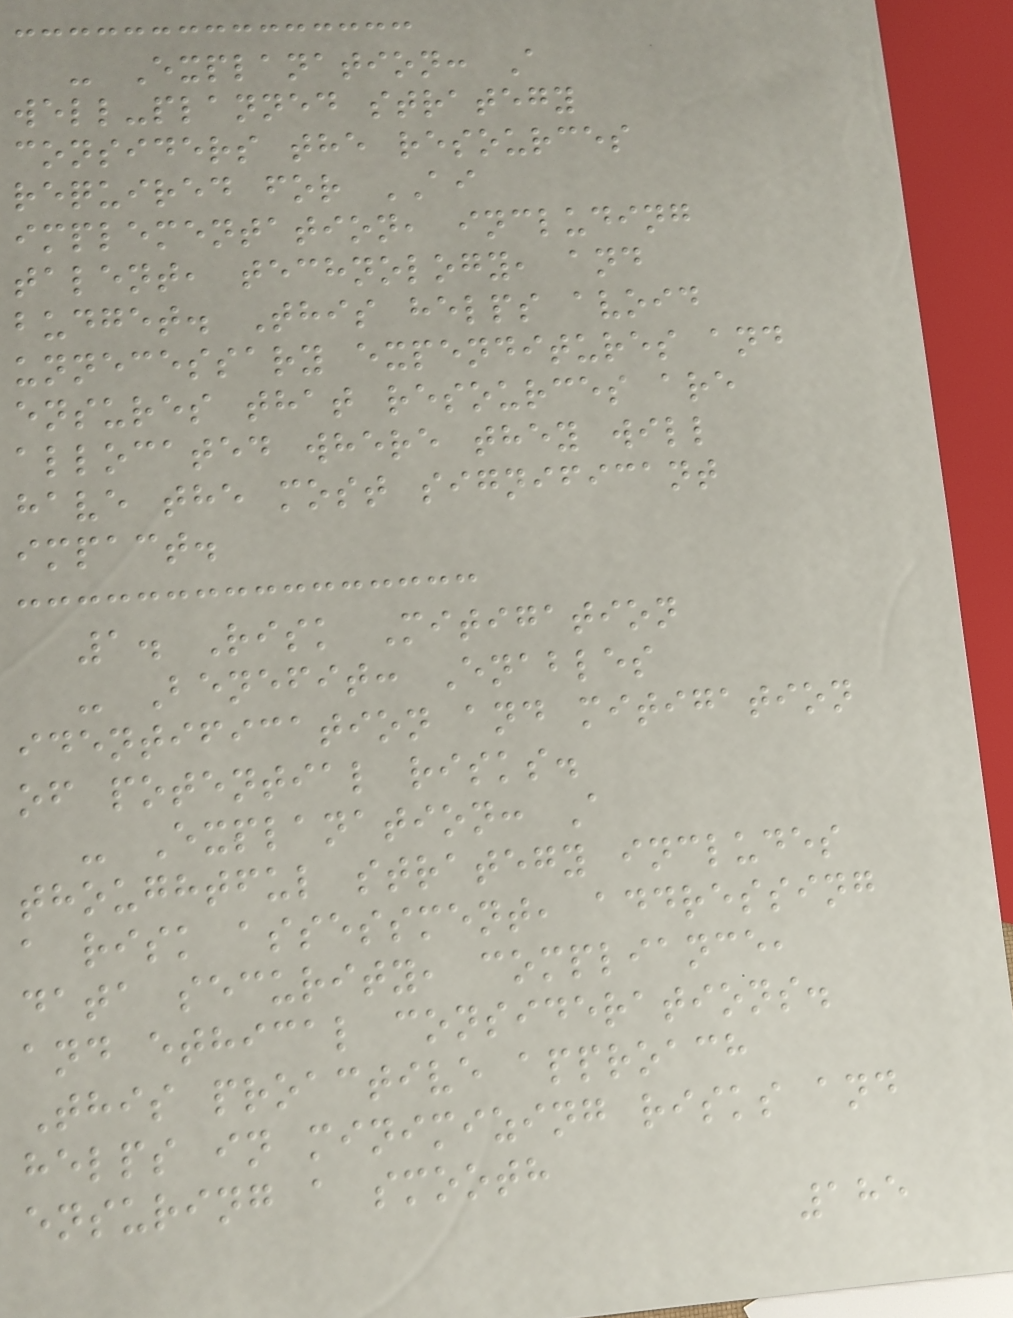- Explanation: A
well-planned strategy
considers the resources
required for AI
implementation, including
talent, technology, and
budget. This helps avoid
unnecessary expenditures and
ensures that resources are
allocated where they will
have the most significant
impact.
1. Risk Mitigation
- Benefit: Enables
identification and mitigation
of potential risks.
- Explanation: A
thoughtful strategy includes
a risk assessment, addressing
data security, compliance,
and ethical considerations.
This proactive approach
helps in minimizing risks and
ensuring a smooth
185
